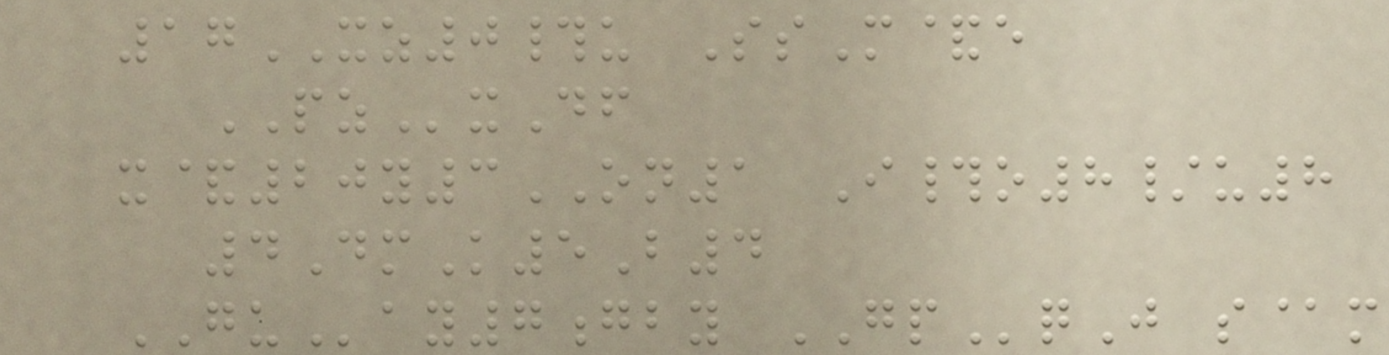17XZ0#u SsM&e
PZxDf
x&20y3ON1 I#o8/u8
4DmK5B4
GUay7gby GPqJ s@m
